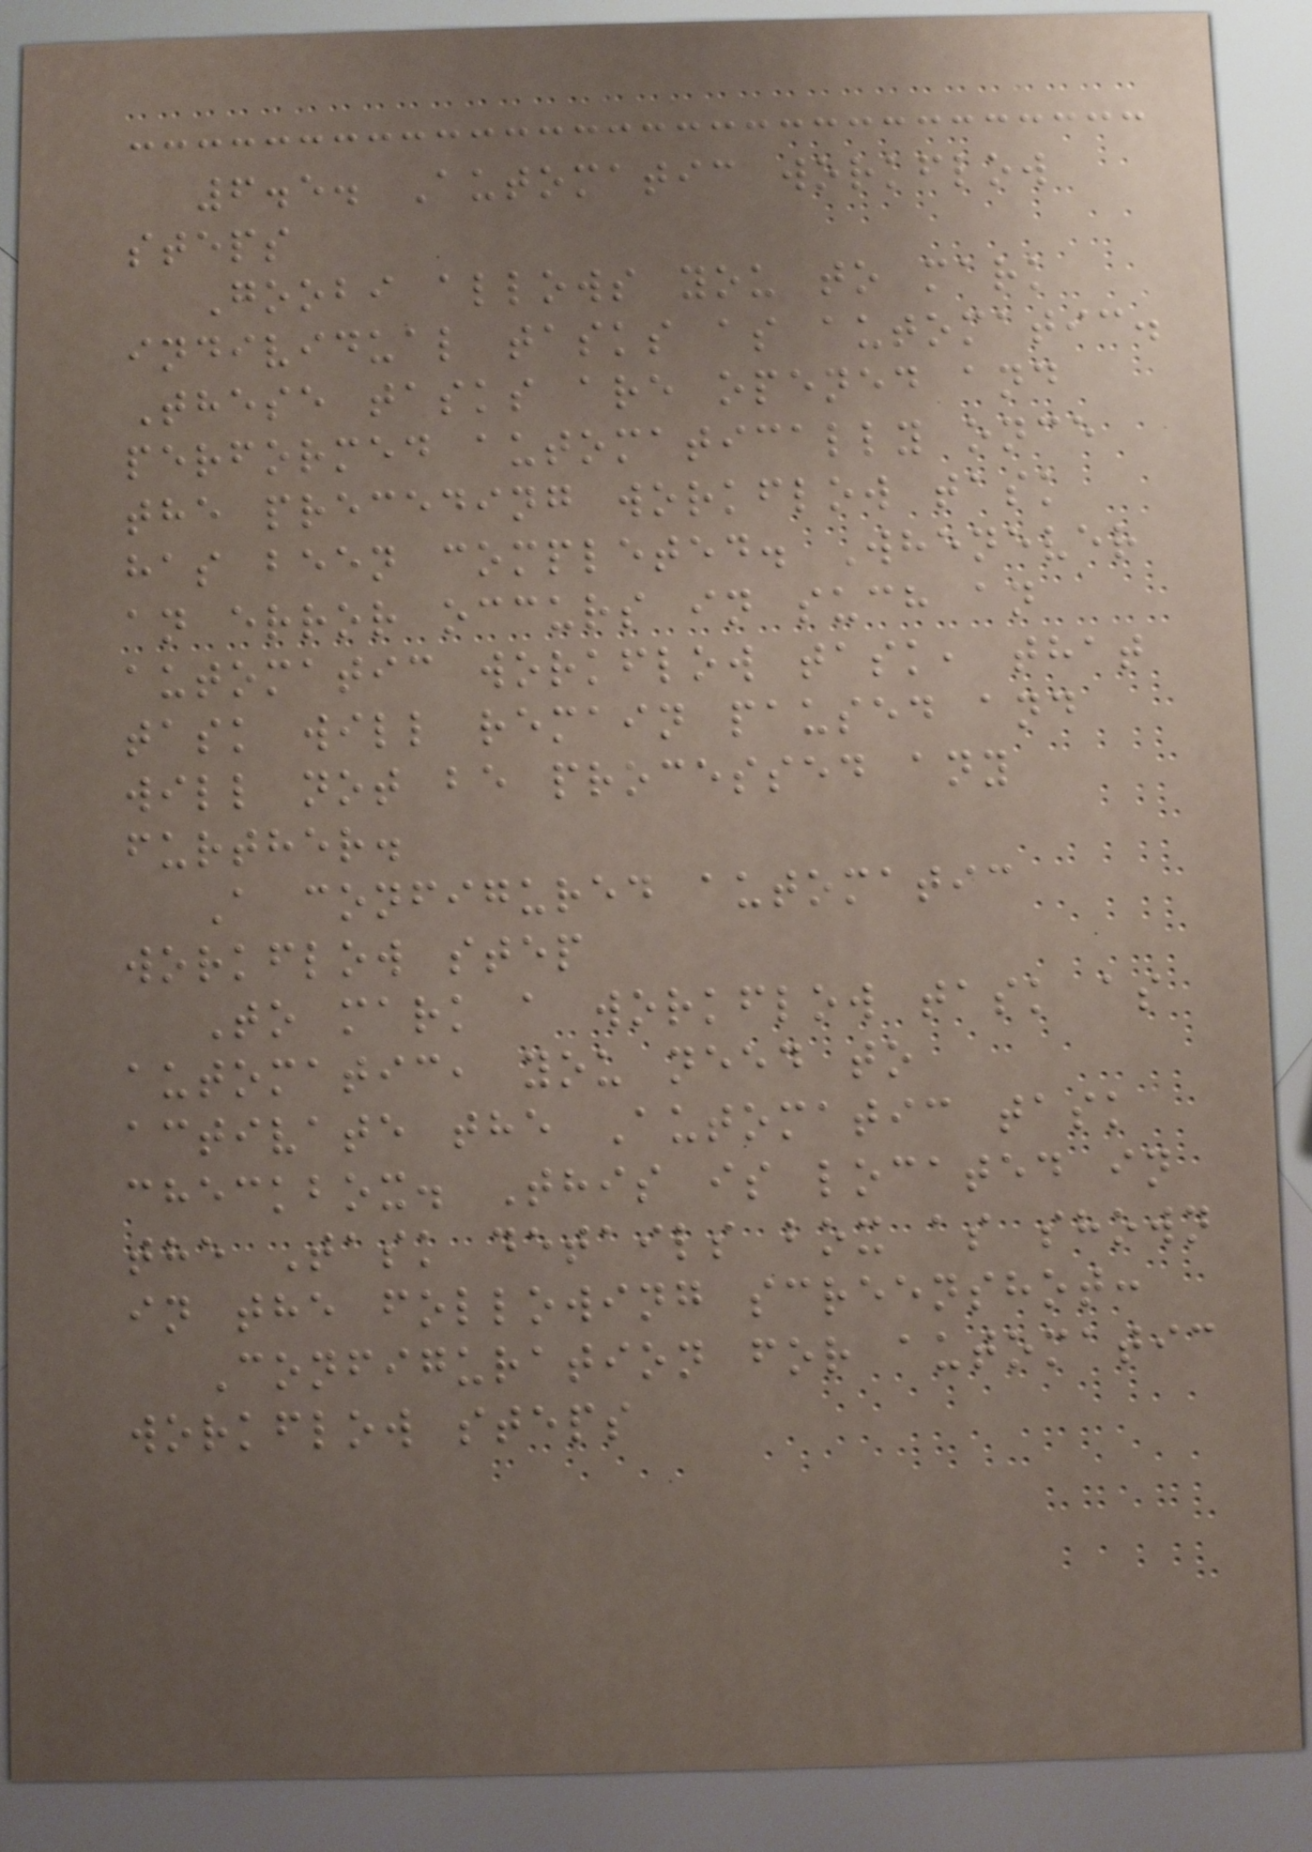6.5. Automatic workflow
steps
Goobi allows you to mark
individual tasks as automatic.
These tasks are opened and
performed automatically once
the preceding workflow task
has been completed. Whenever
an error occurs in such an
automatic workflow task, that
task will remain paused and
will not be processed any
further.
A configured automatic
workflow step
To mark a workflow task as
automatic, you need to
activate the Automatic task
checkbox. This is located in
the Task details box as shown
in the following screenshot:
Configuration for automatic
workflow steps
